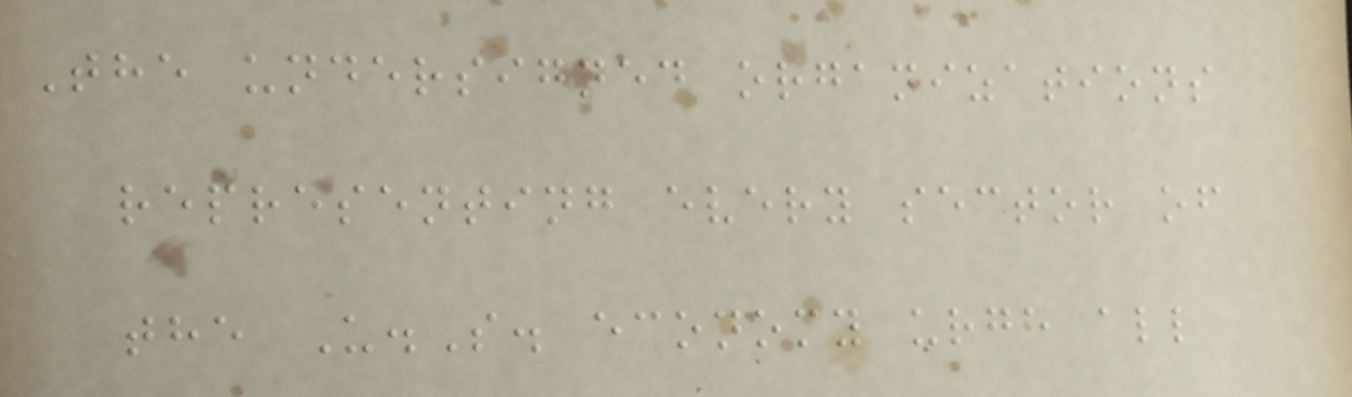The undersigned organizations
representing every sector of
the U.S. economy urge all
